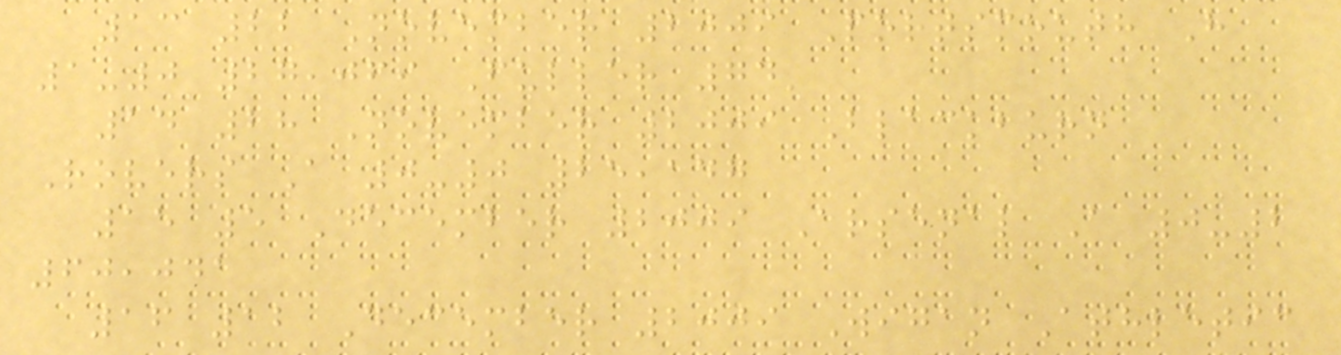13 22 November 2009 Portsmouth H
1-0 27,069 Fuller 74'
14 28 November 2009 Blackburn
Rovers A 0-0 25,147
15 5 December 2009 Arsenal A 0-2
60,041
16 12 December 2009 Wigan Athletic
